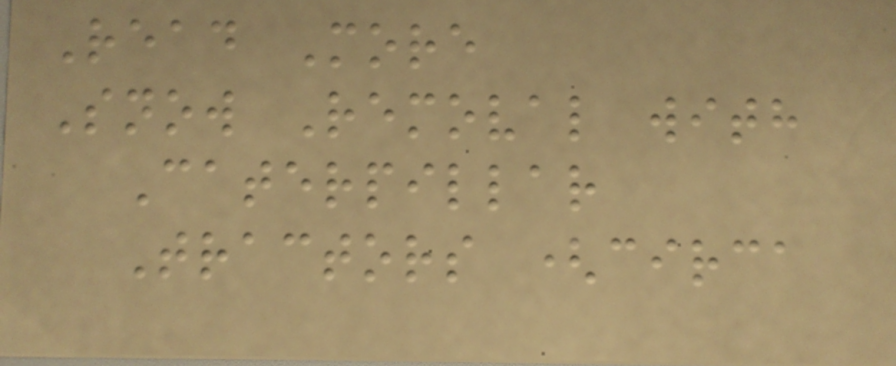Read More
Snow Removal with
Caterpillar
Tractors (circa
